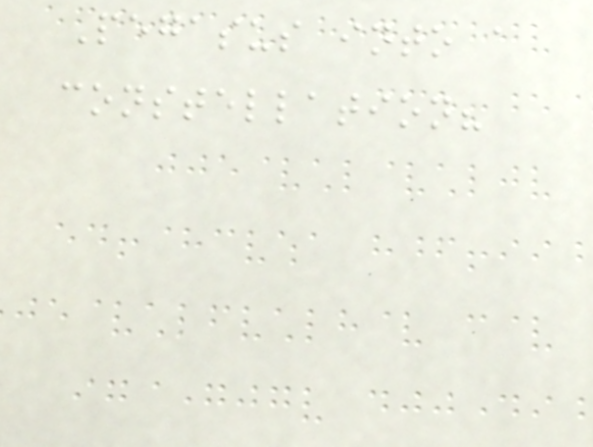Pegasus into a
constellation?
